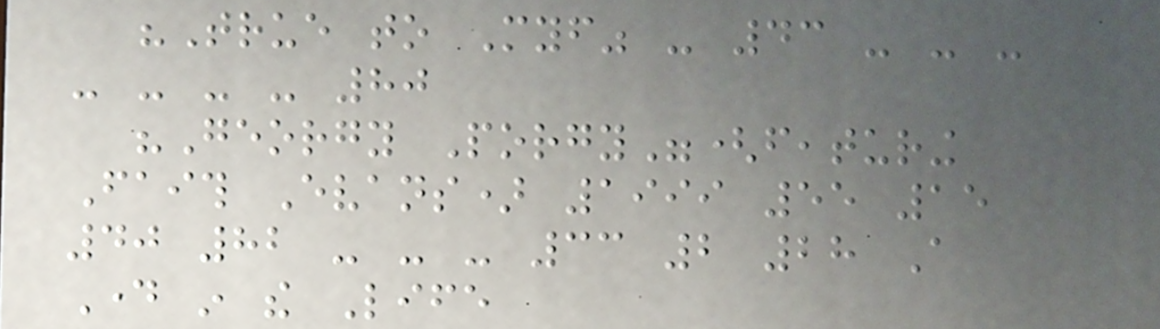"True to Myself" - 43 - - -
- - - - 80
"Georgy Porgy"(featuring
Faith Evans) 1999 55 15
40 82 - - - 33 2 28 A
Day in the Life
